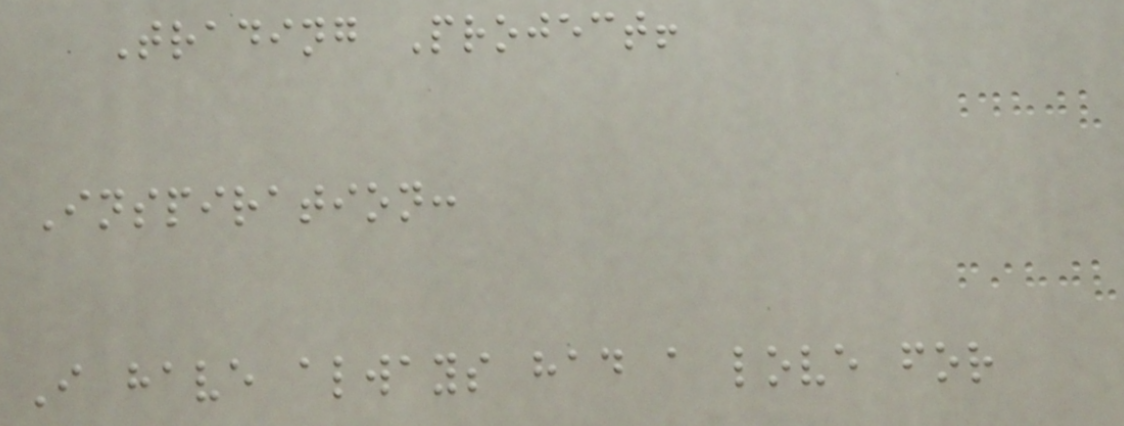Trading Project!
Inspiration:
I have always had a love for
